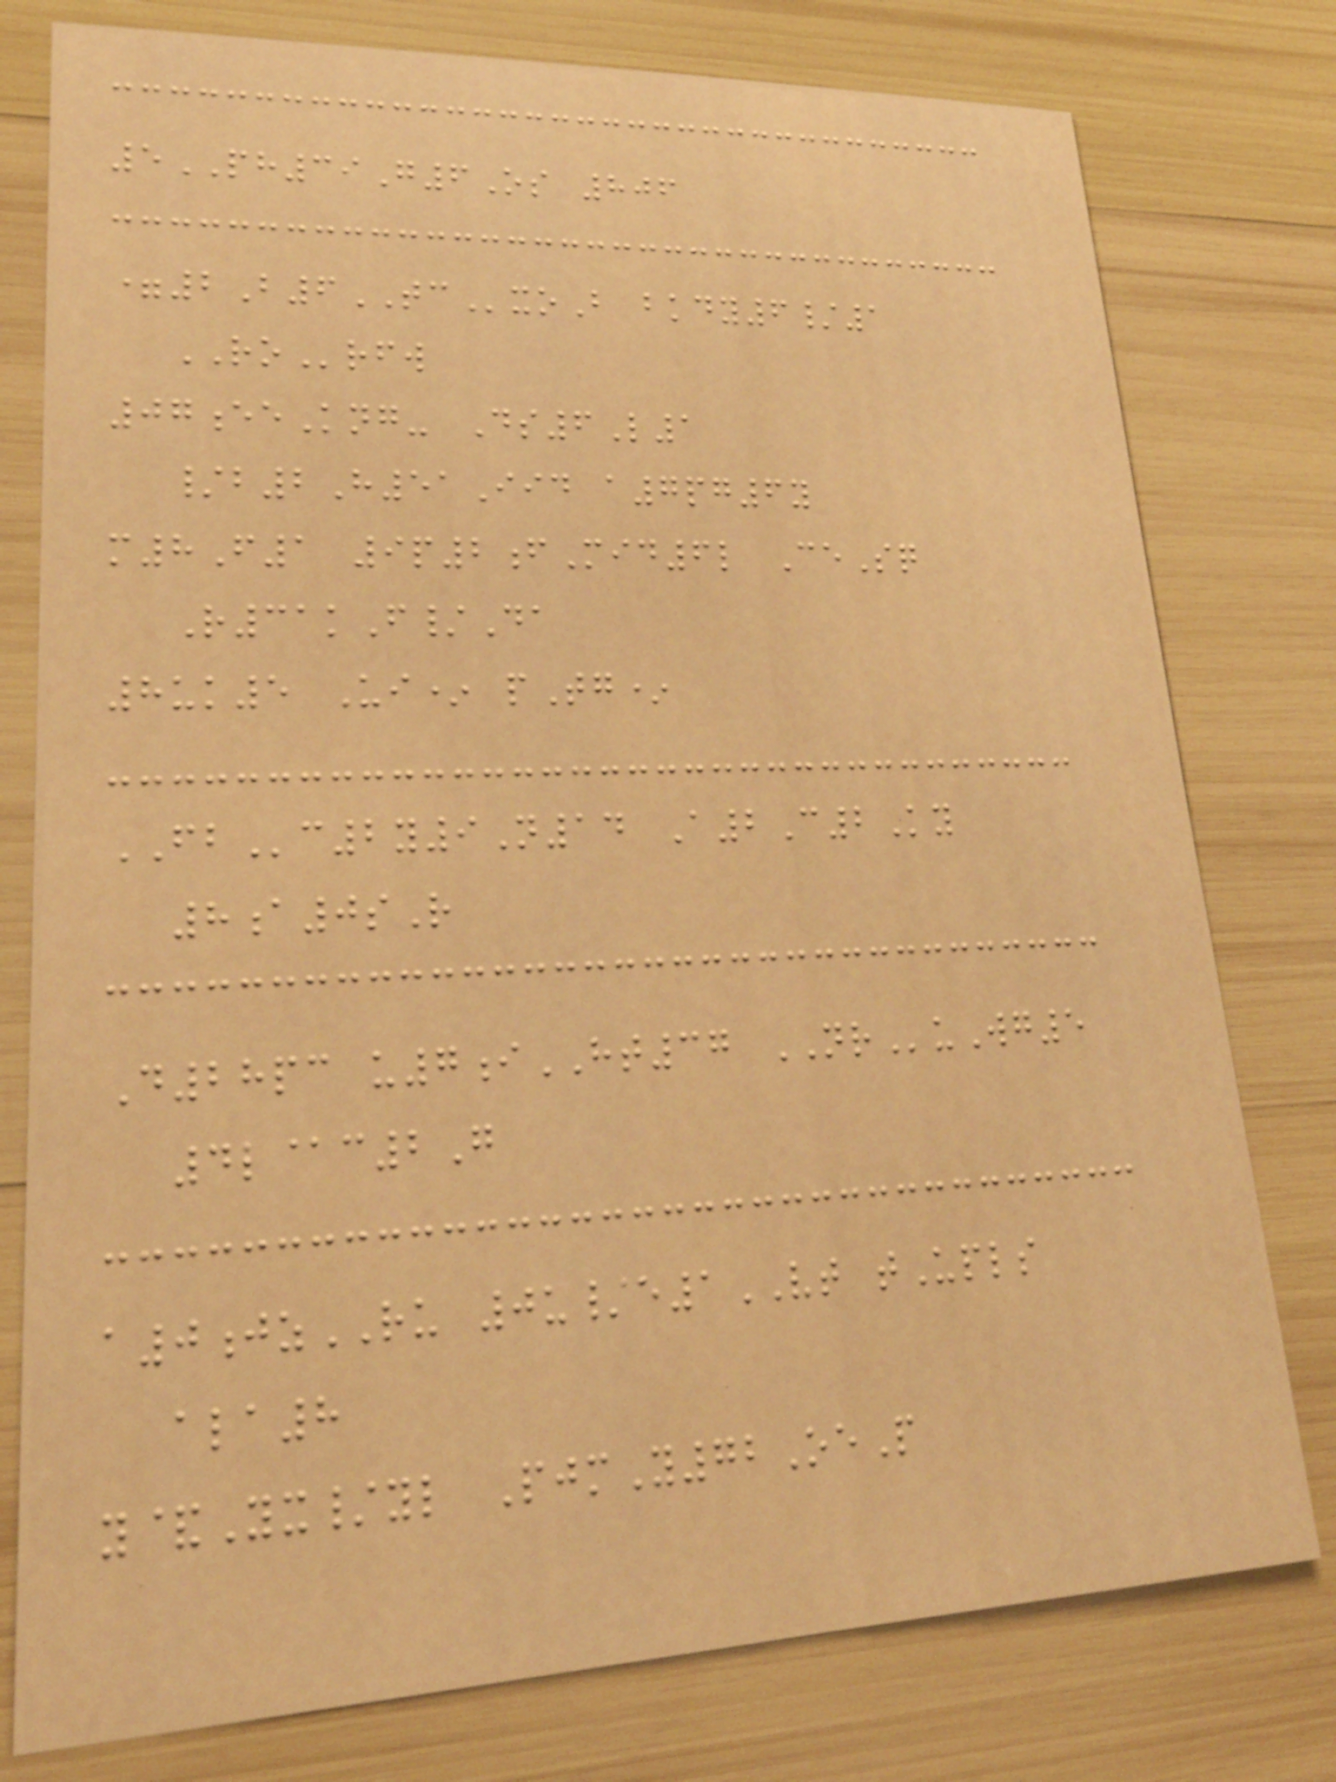5PH39G6Os 806
=2B6TCxoB bkdy6/1
ROrfw
07eeKng- Ds6L1
/b2H51Iid a7pg6y
m8F1 9p2fMid6l CeSq
R31kF/Da
8uk5 Ui* pTg*
FBc2y9N14 A2C2Ky
8a0sR
D28pc u7iHT37 NRuWg5
4l@c2G
a0jzRU 0u/e1VT tUpls
ala8
y&Yx/yl PjmY72OeP
